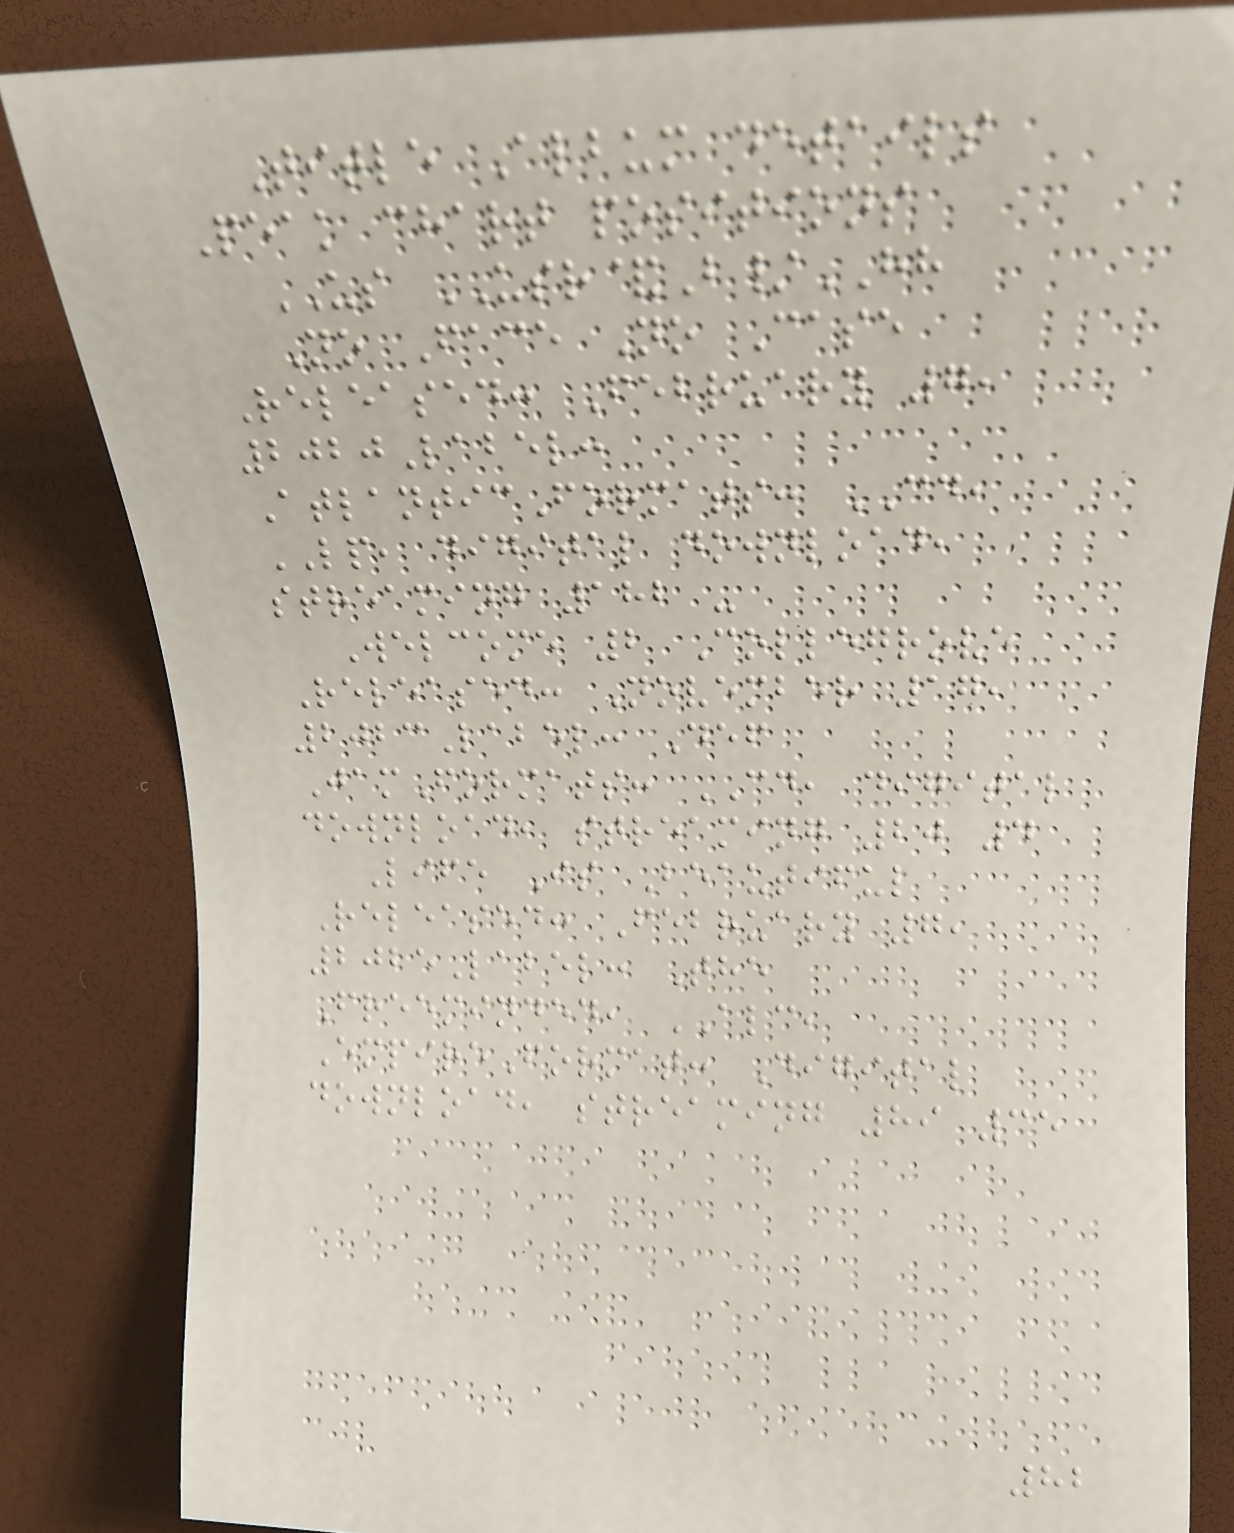Title Album details
Peak chart positions
US USR&B/HH
No Face No Case
Released: February 7,
2020Label:
AtlanticFormats: CD,
LP, digital download,
streaming 182 -
Welcome 2 Collegrove
Released: November 17,
2023Label: Def
JamFormats: CD, digital
download, streaming 20 4
Life Is Beautiful
Released: February 7,
2025Label: The
Freeminded, ALC,
EmpireFormat: Digital
download, streaming 89 35
82
